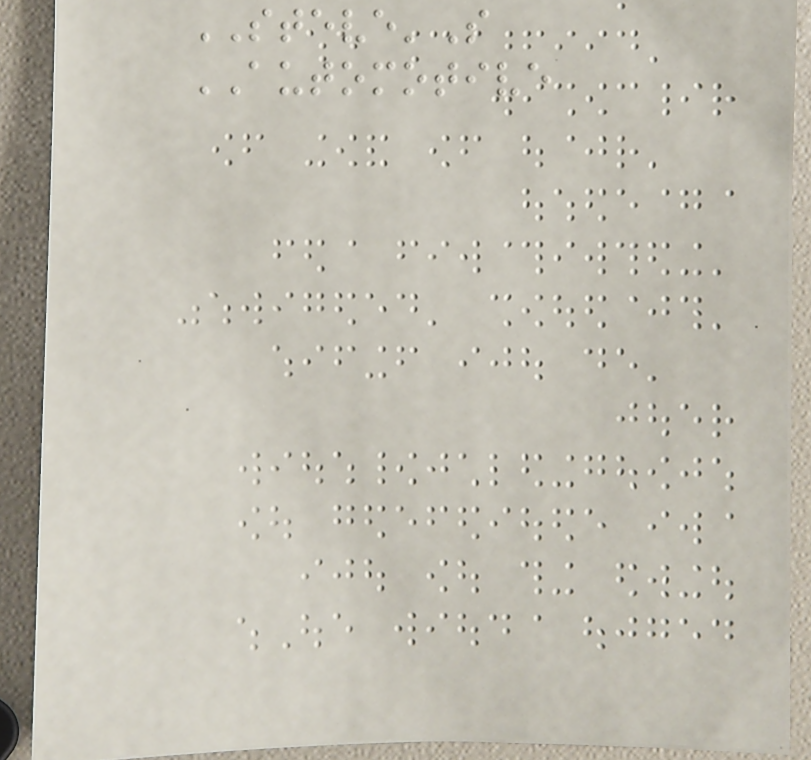STEVE'S
AUTOMOTIVE
